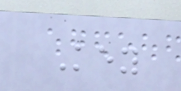Key
